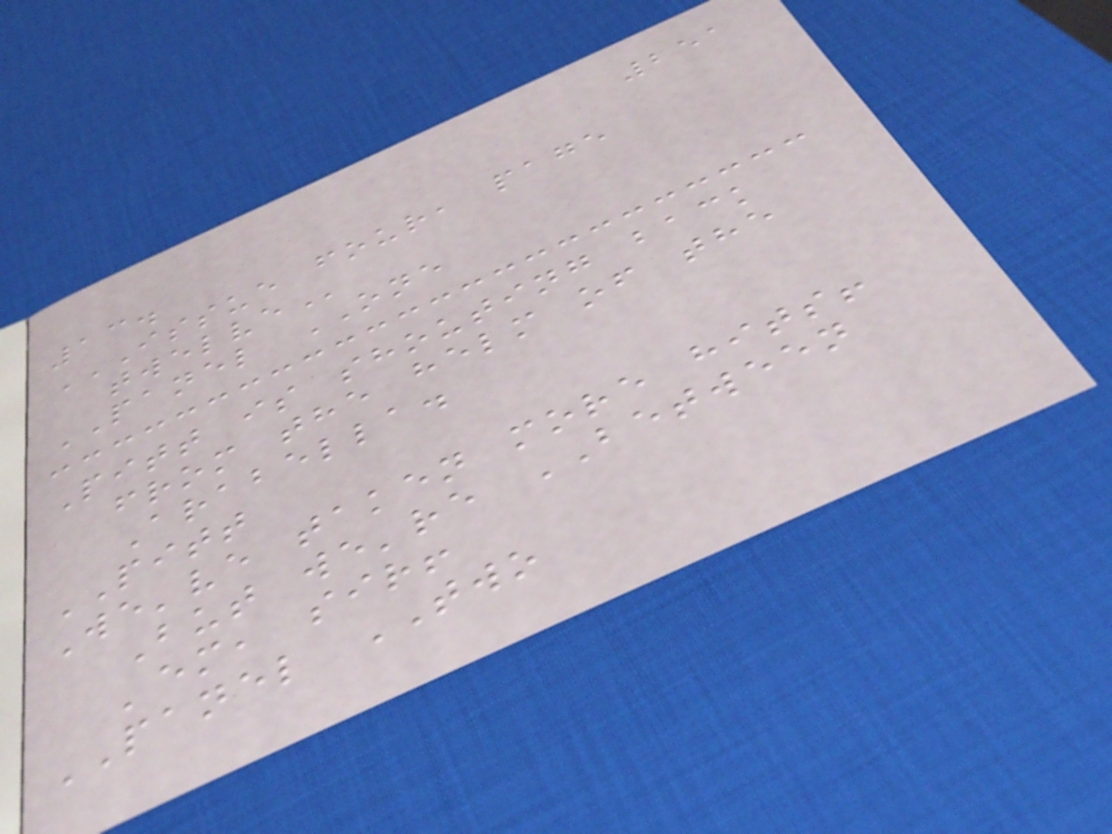251
13.
ISSUE FOUR, PAGE
TWELVE
PANEL ONE
Pitt is shouting back
from the helm of the
Arabella.
PITT
We've taken more hits!
But we're BETWEEN
'em, sir!
PANEL TWO
